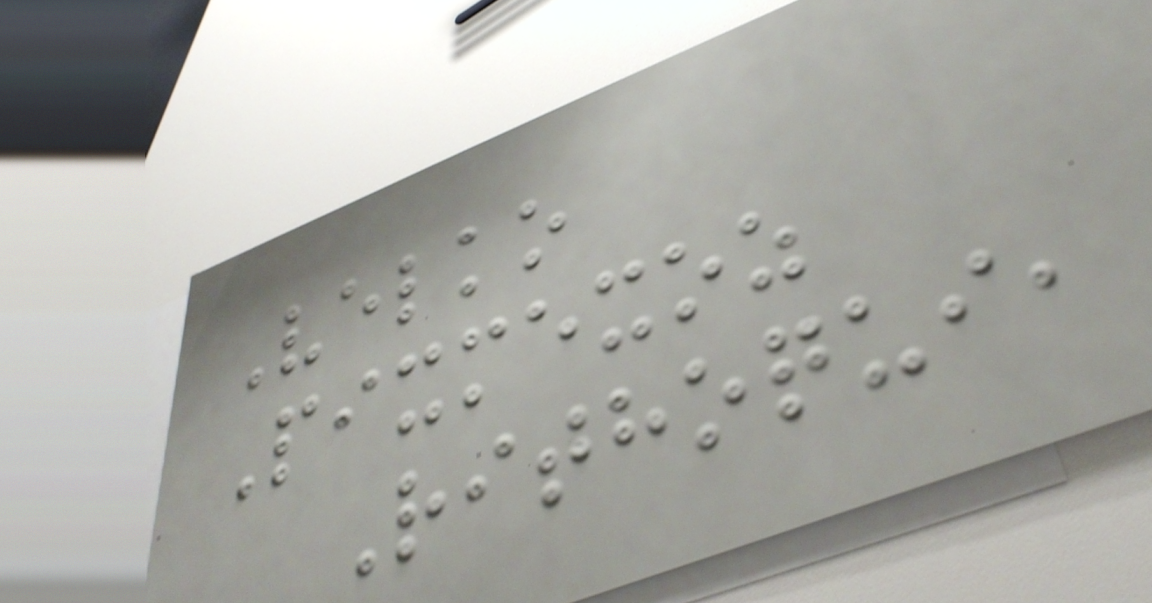Velko
Pixmexoz
Rithoqui,
